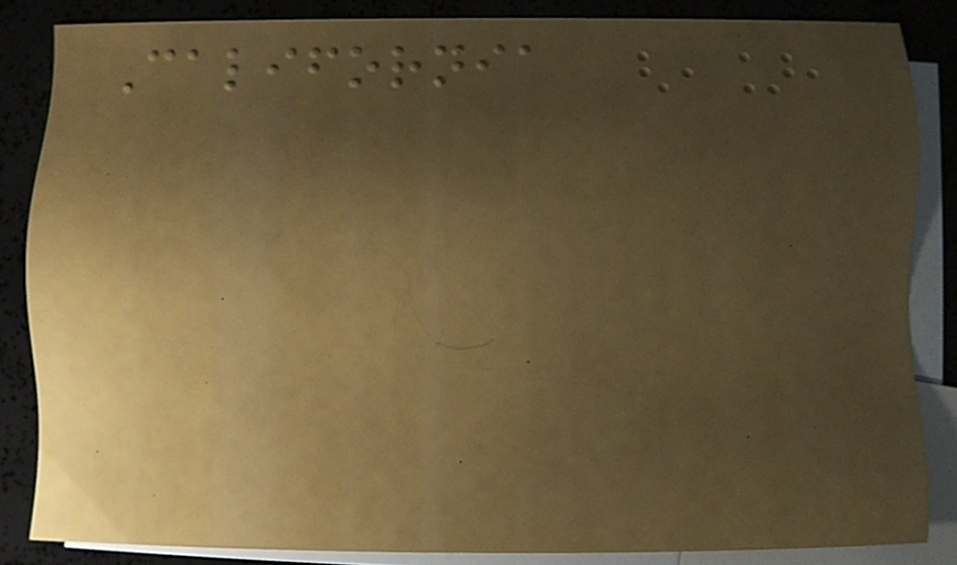California
